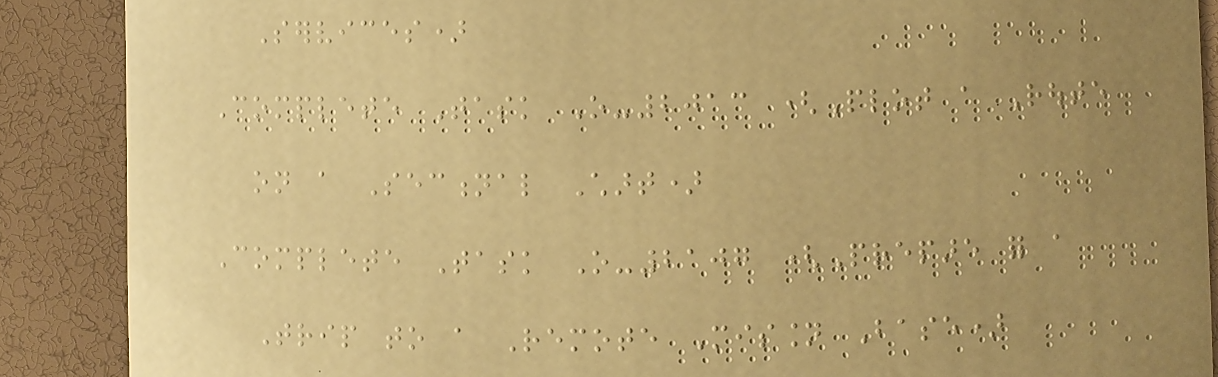Services)
Complete Task O-2013 (Plot a Route
on a Sectional Chart)
Complete Task O-2107 (Prepare for a
Trip to a Remote Mission Base)
